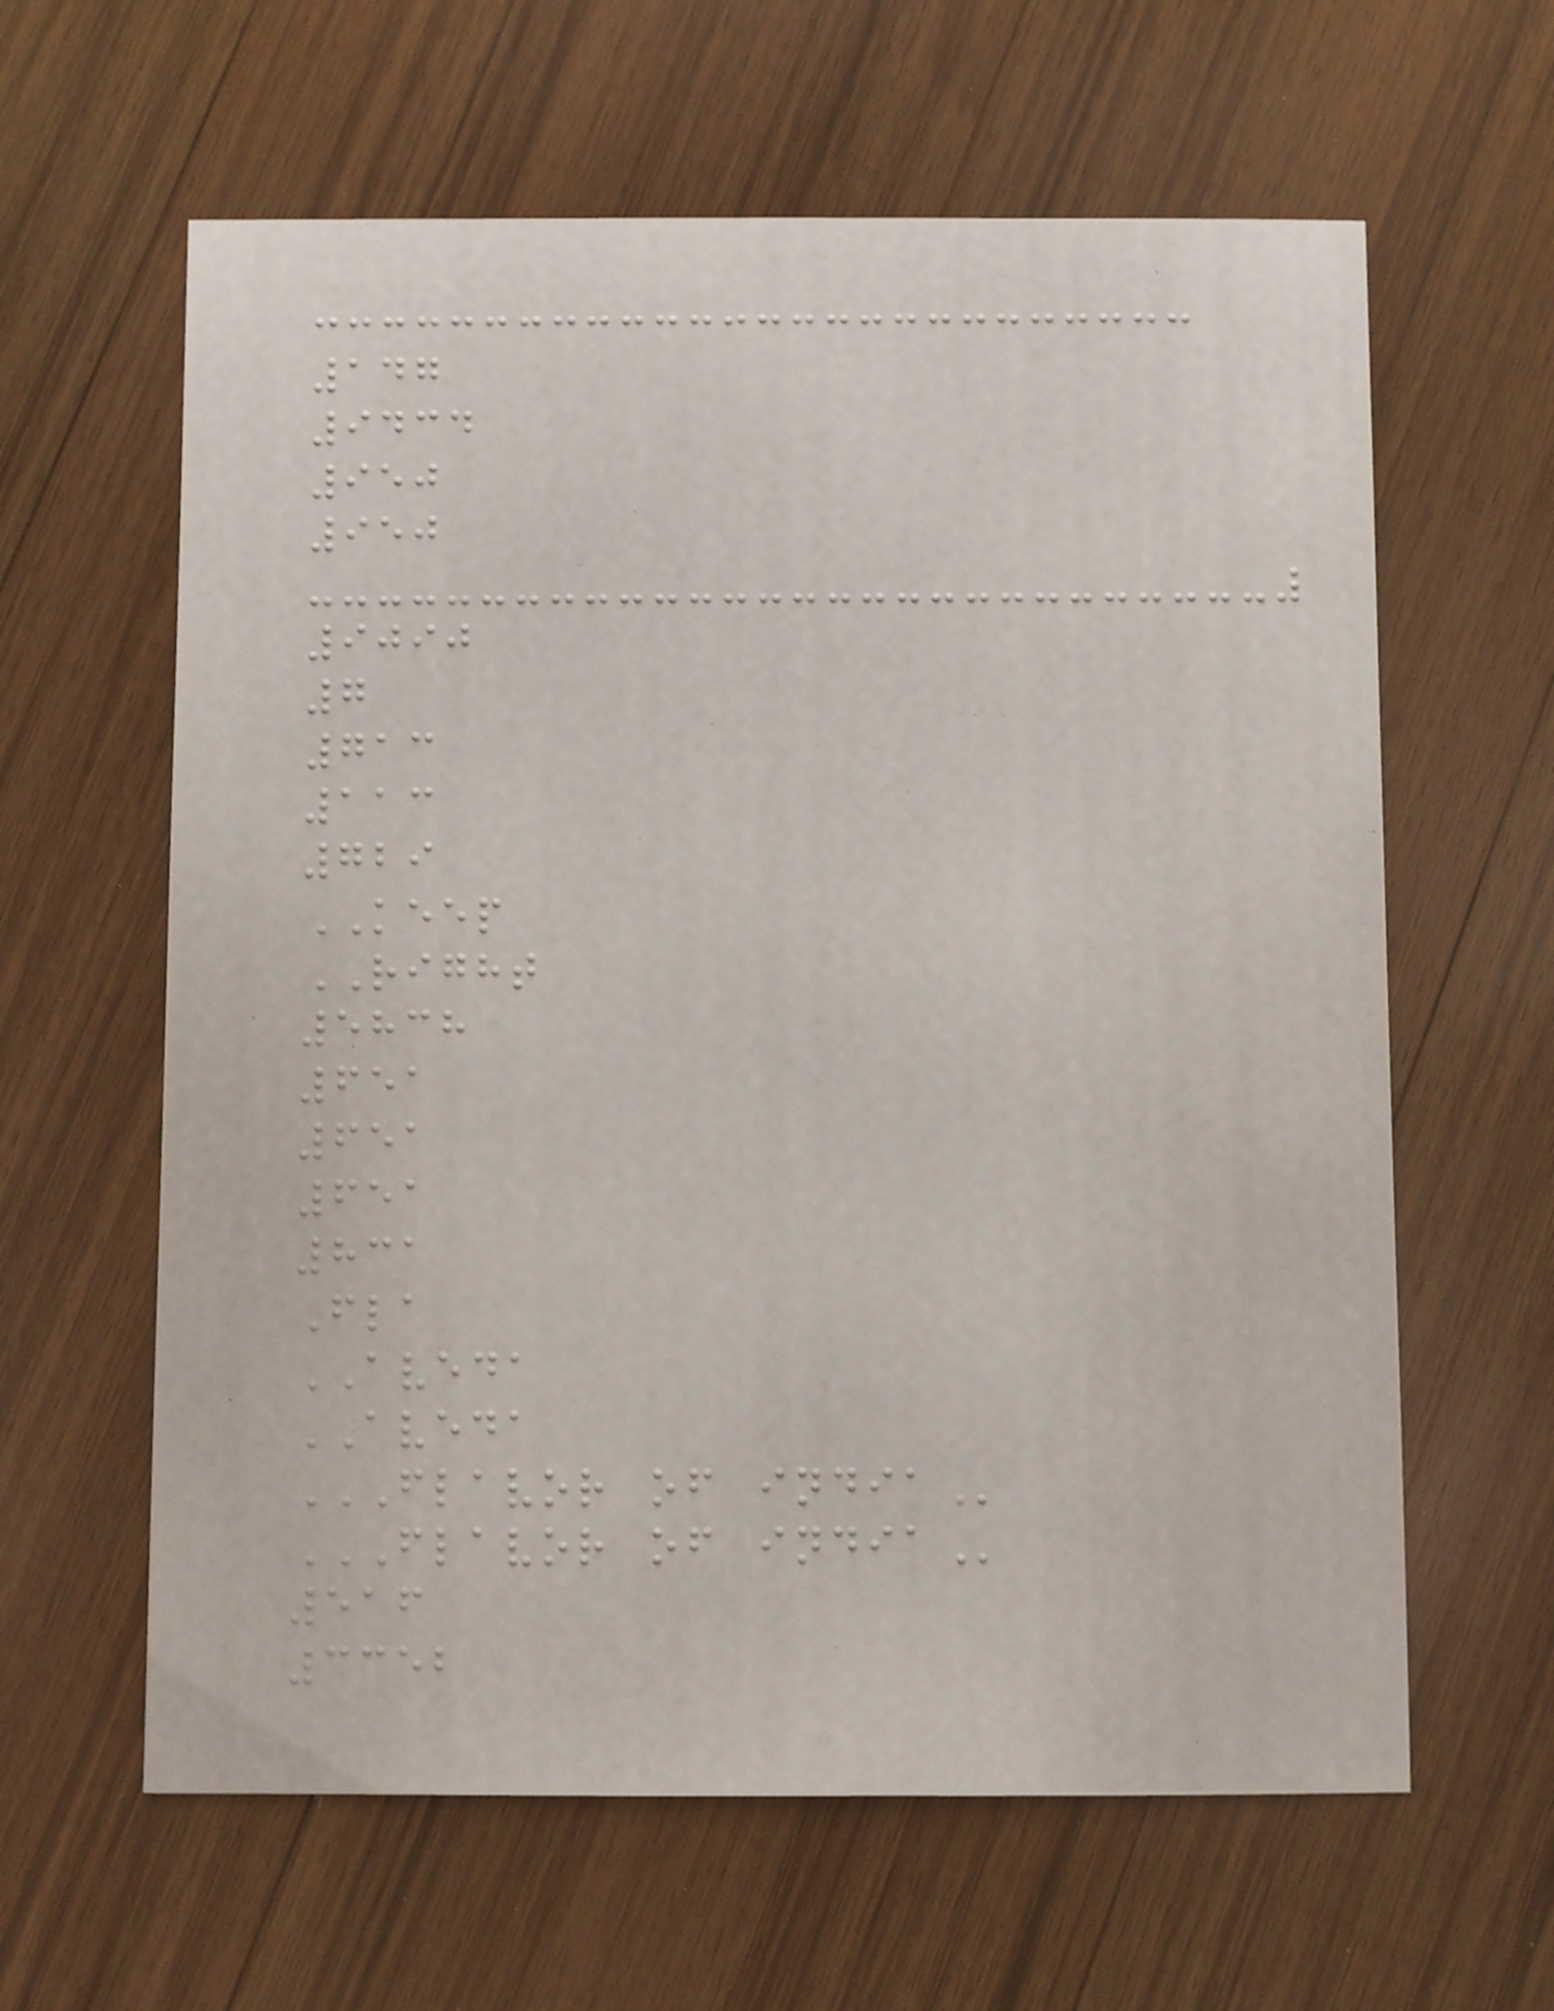147
9434
950
950
9090
7
713
113
729
KEEP
RIGHT
5838
651
651
651
831
Fla
AVEDA
AVEDA
FLAVOR OF INDIA
FLAVOR OF INDIA
516
3352
